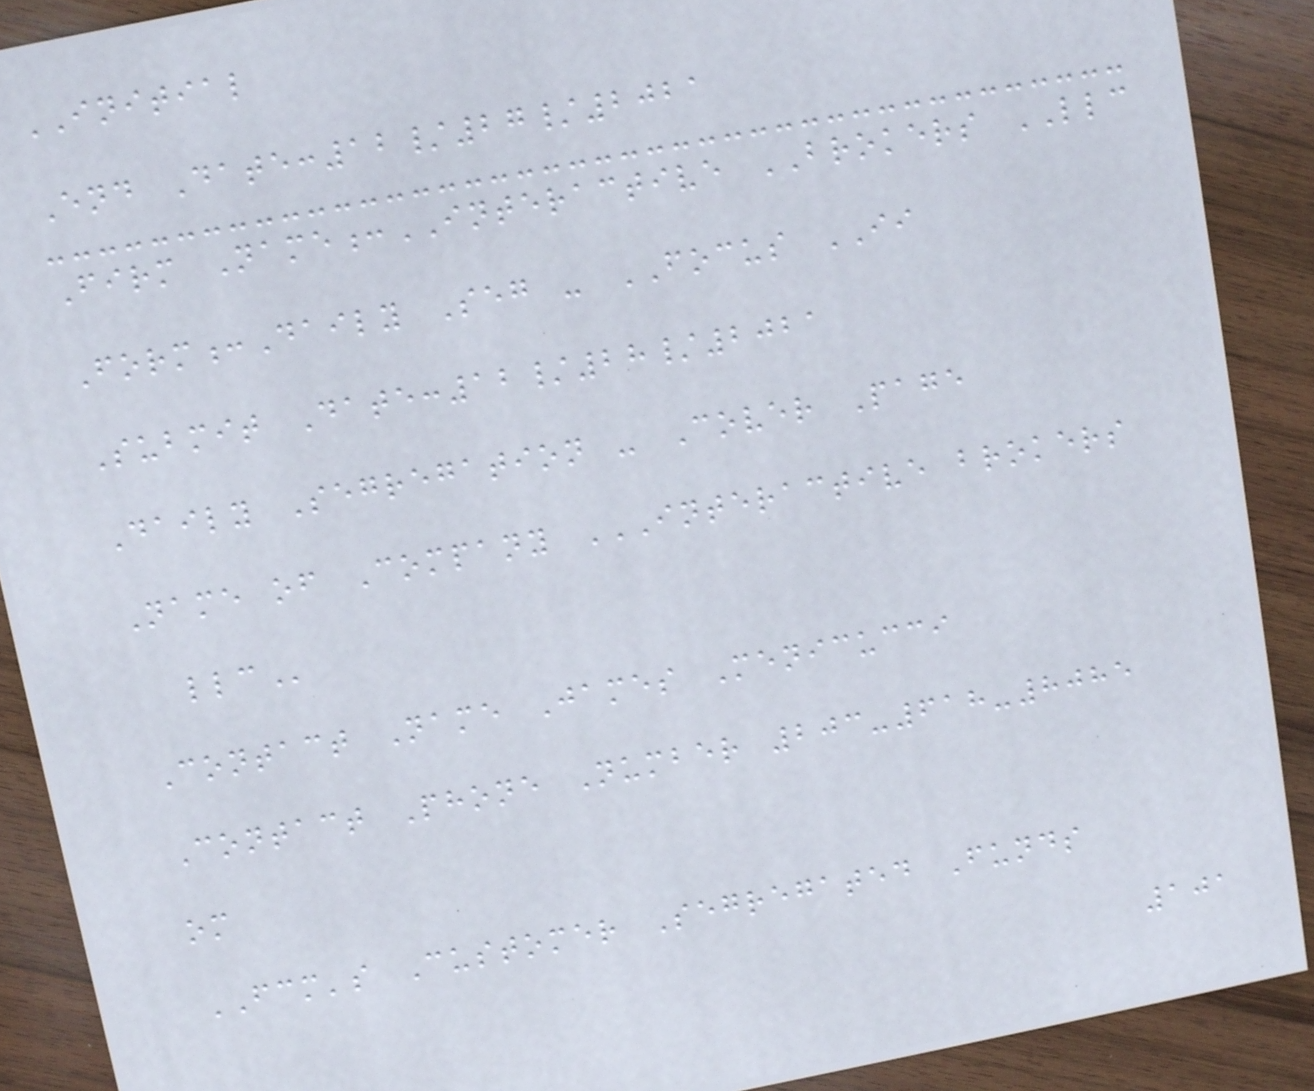INITIAL
End Date:12/27/2021
Firm Name:INTERACTIVE BROKERS LLC
Form:Daily Seg - FOCUS II
Submit Date:12/28/2021
Daily Segregation - Cover Page
Name of Company INTERACTIVE BROKERS
LLC
Contact Name James Menicucci
Contact Phone Number 203-618-8085
om
FCM's Customer Segregated Funds
101
